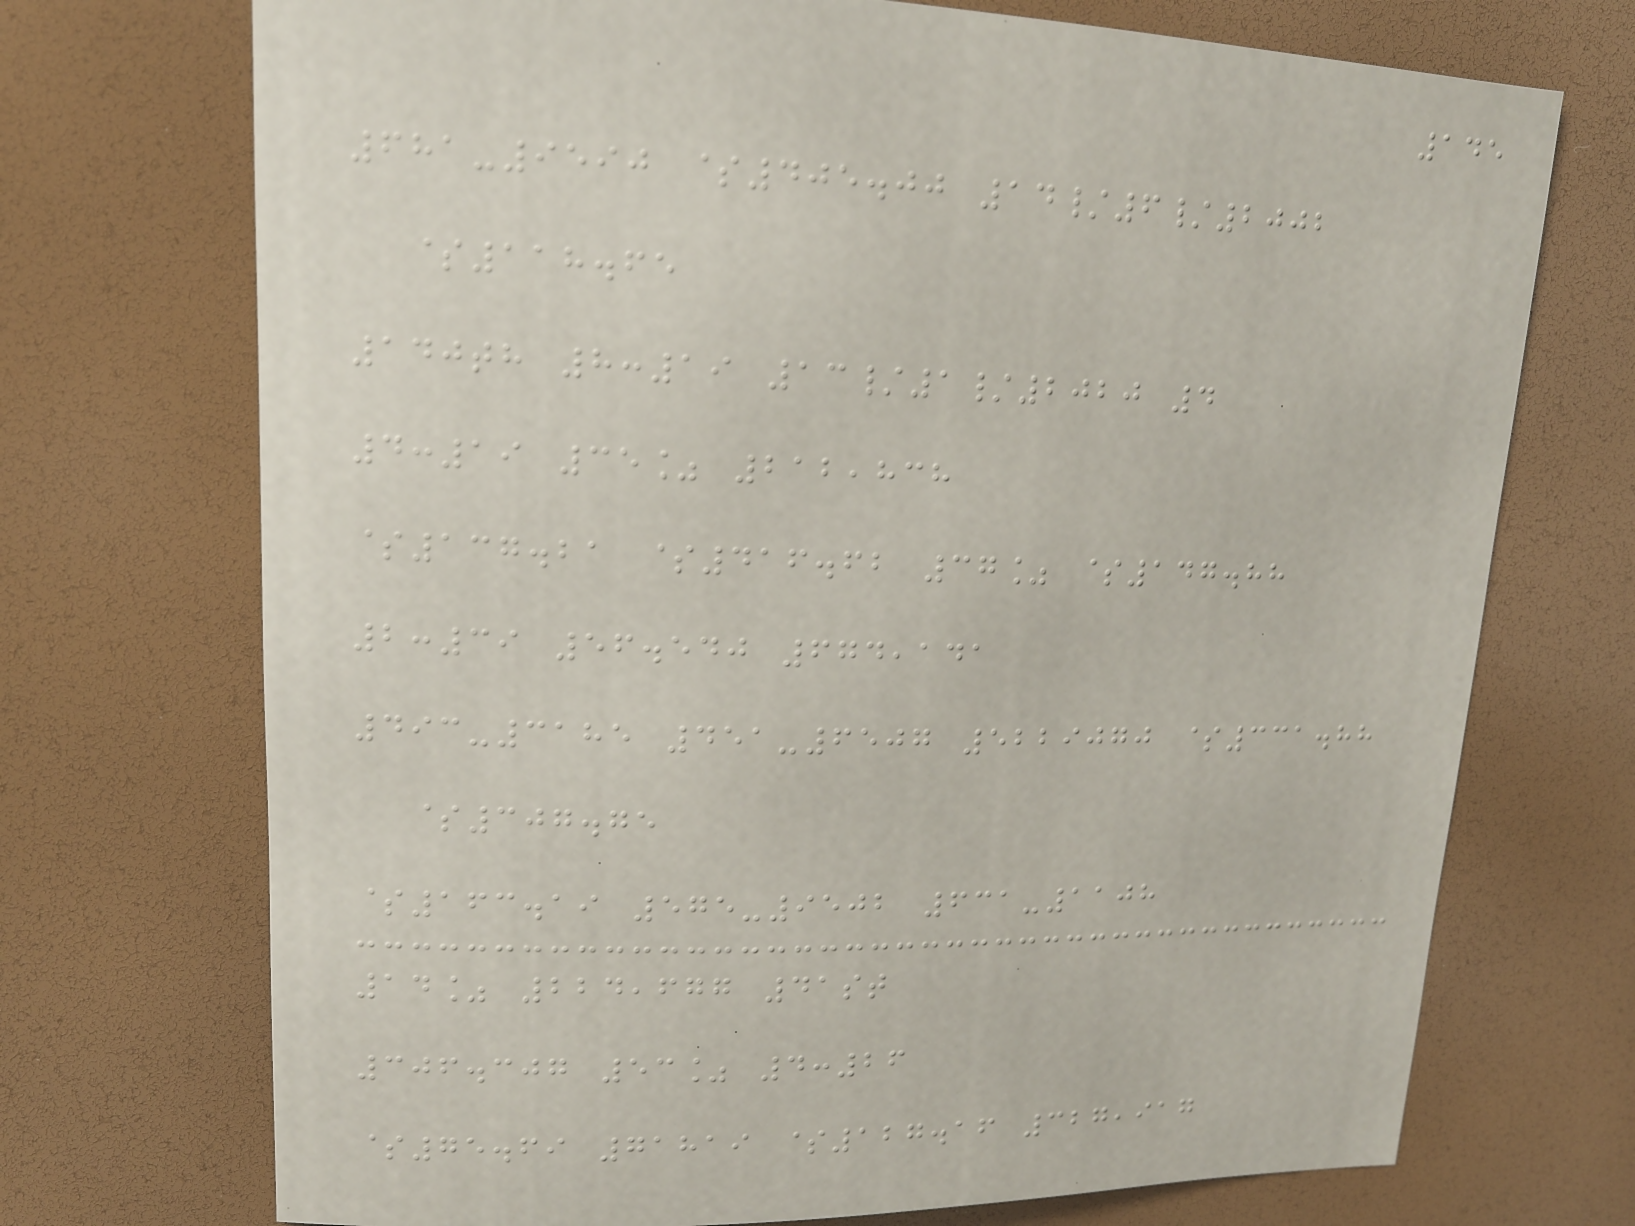145
681-9590 $405.00 14/6/2002
$118.65
140th 8:19 13/1/2020 4
4:19 35% 212,838
$137.21 $416.62 37% $147.88
2:39 56.540 674,141
493-3185 451-6507 5229070 $331.88
$307.75
$163.19 575-9502 631-1108
14% 224,677 41st
306.307 53% 4:26
$75.69 71819 $127.16 327,917
